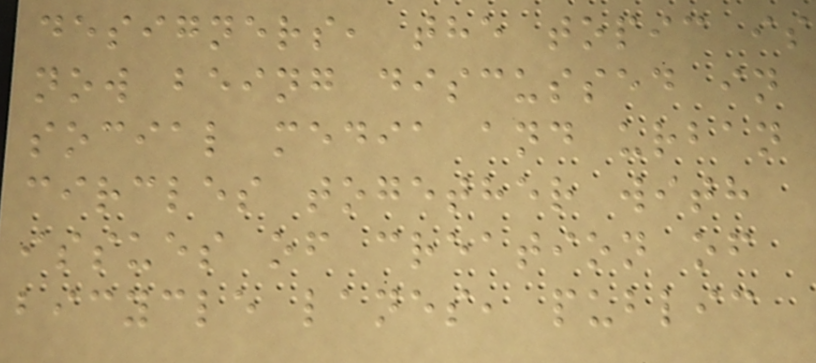designers, the topic is
now being discussed in
social media and urban
circles together with
issues of creation of
bicycle lanes, public
